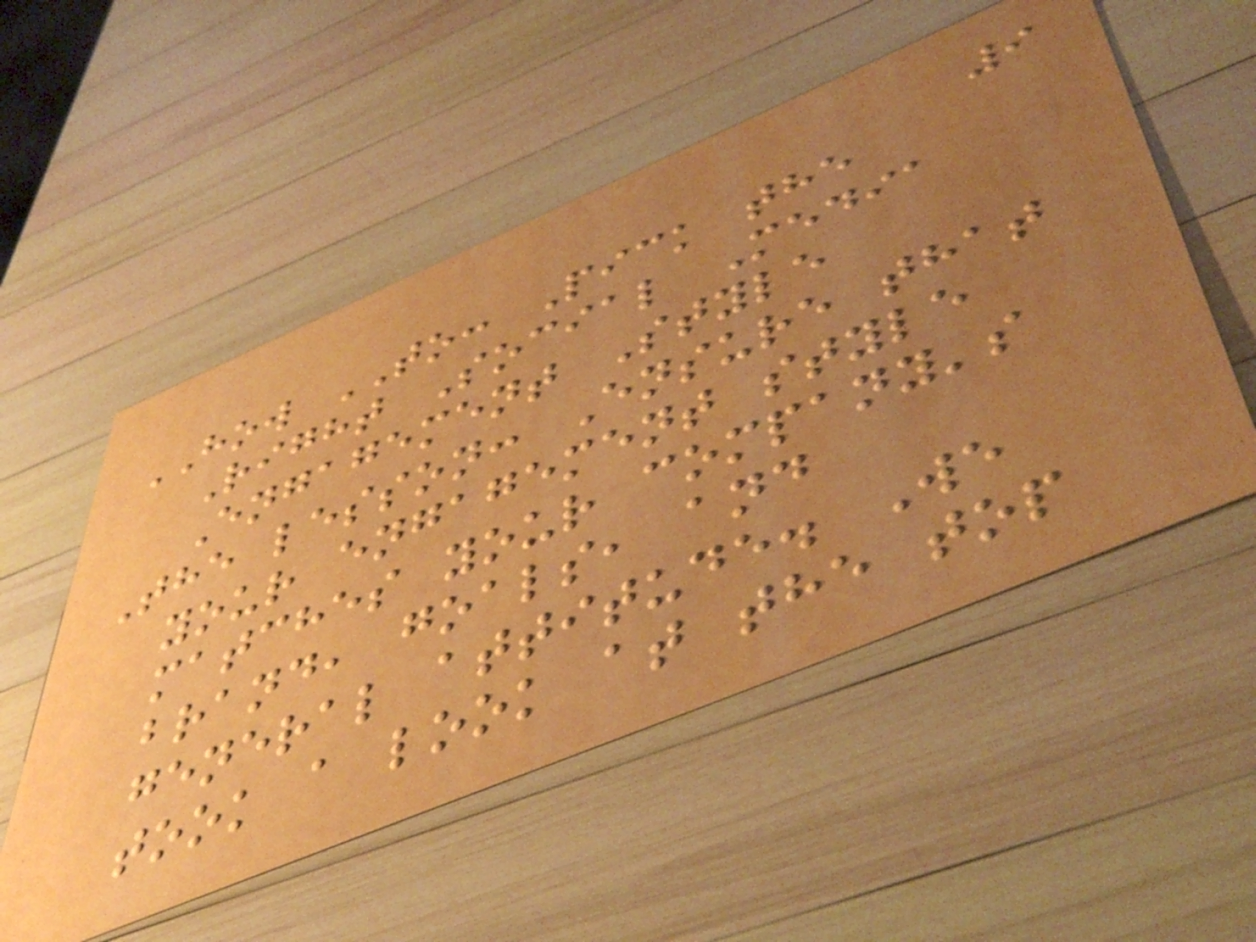9
HOW TO: Pick the
Right Social Media
Engagement Style
The lesson: Ensure that
your engagement style
matches your company's
brand, goals, and
general attitude. We
took a look at the top
